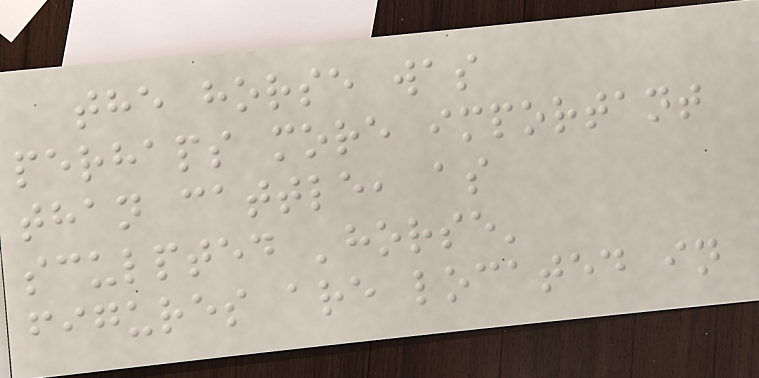the horse was
perhaps more important
than cattle, as
sculpted 'horse'
figures are located in
